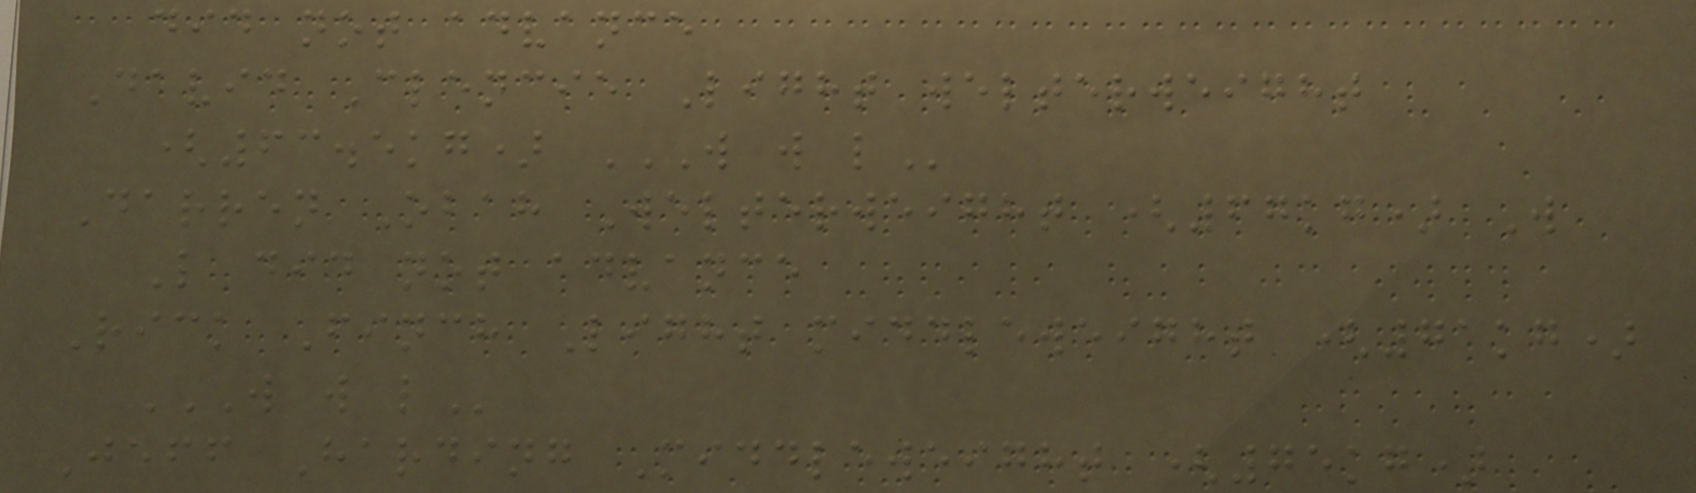did not advance
David Clencie Light welterweight
(63.5kg) W W L
Darren Obah Welterweight (67kg) W
L did not advance
Rick Finch Light middleweight (71kg)
W W L
Jeff Harding Middleweight (75kg)
